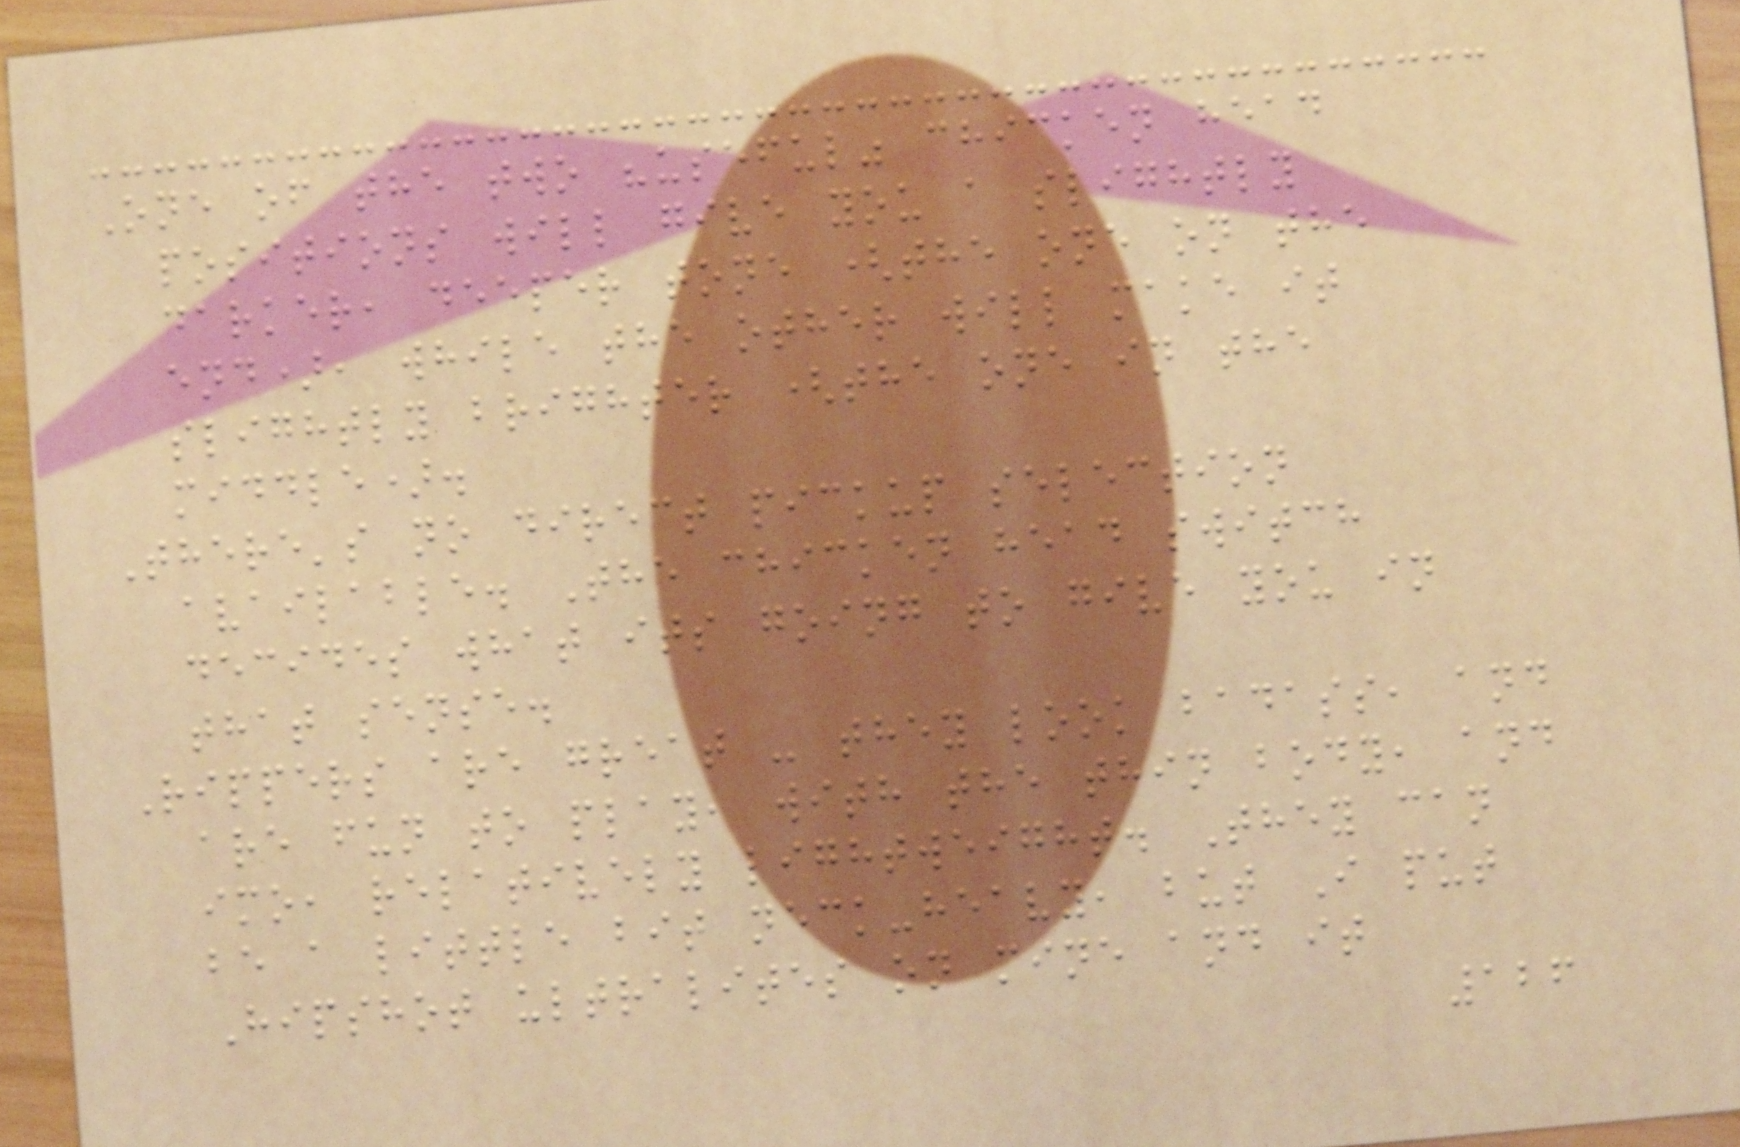One of the two "useful" chicken head
positions will give you a slightly
darker, deeper tone (the one on the
end), while the other will make it
slightly brighter (the one in the
middle).
There's no direct pickup selection
available. The chicken head switch
decides what its going to give you in
that sense.
Rippers are great - they look badass, and
are fun to play, with the thin body, and
imo, relatively lightweight. They can
be a little bit neck-heavy, but I put
Hipshot ultralites on mine and it
126
